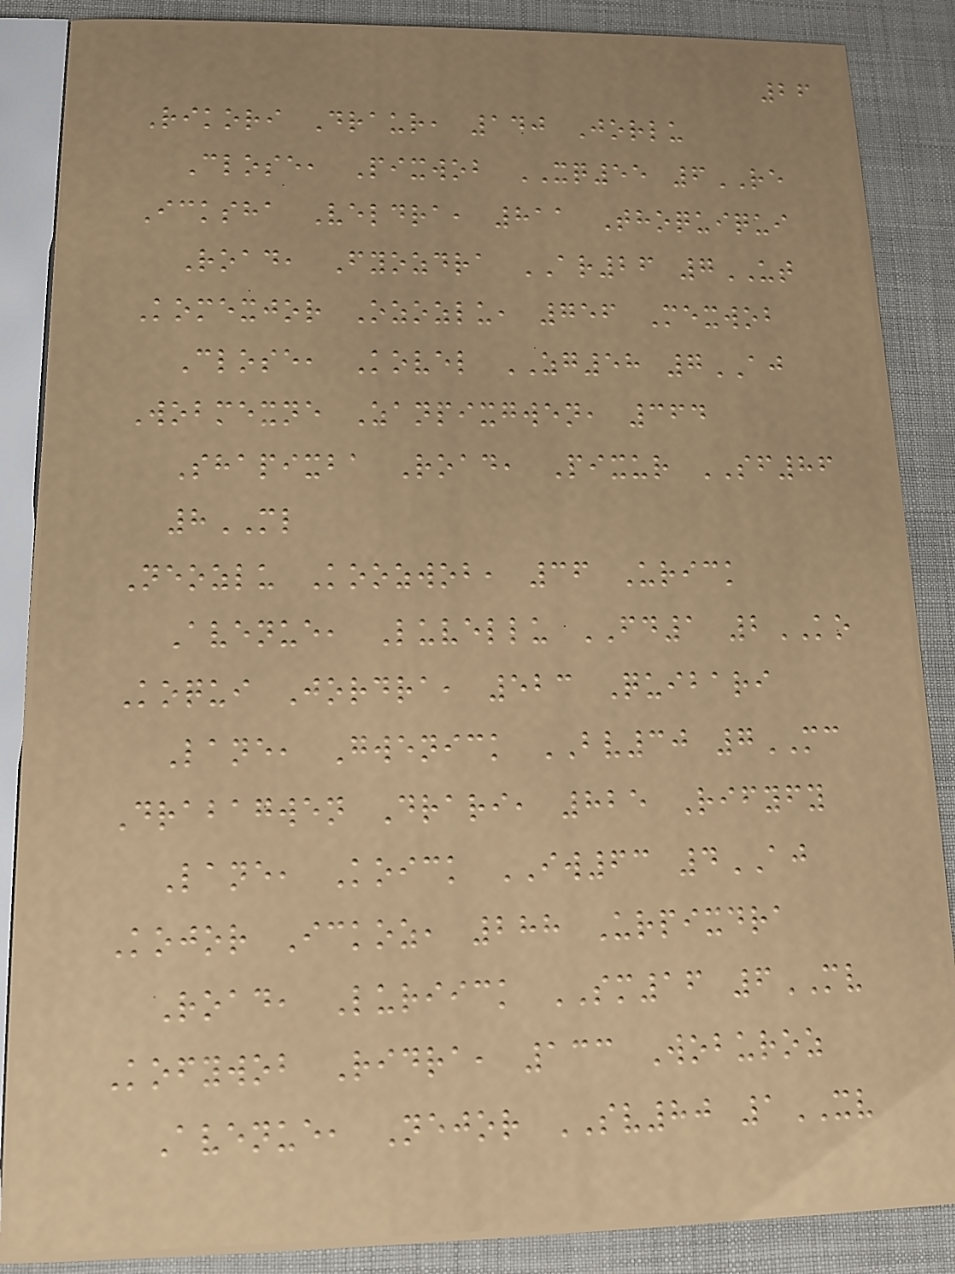26
Rikori Draur, 140 Jorlu
Close, Pixwob XQ55 6RE
Icksha Veldra, 811 Thoquiqui
Road, Fyozdra AR26 7UT
Komexjor Ozozlu, 756 Mexwob
Close, Kovel ZG58 7AJ
Wobmexne Zanpixgwen, 364
Shapixba Road, Pixur SF86
8ML
Neozlu Koozwob, 36 Urick
Avenue, Luvellu FD1 2KO
Koqui Jordra, 523 Quibari
Lane, Gwenick BV30 7MC
Drabagwen Drari, 825 Rifyfy
Lane, Koick IW63 4AJ
Kojor Ickoz, 288 Urpixdra
Road, Luriick SM16 6MV
Kofywob Ridra, 133 Woburoz
Avenue, Nejor SV80 1XV
